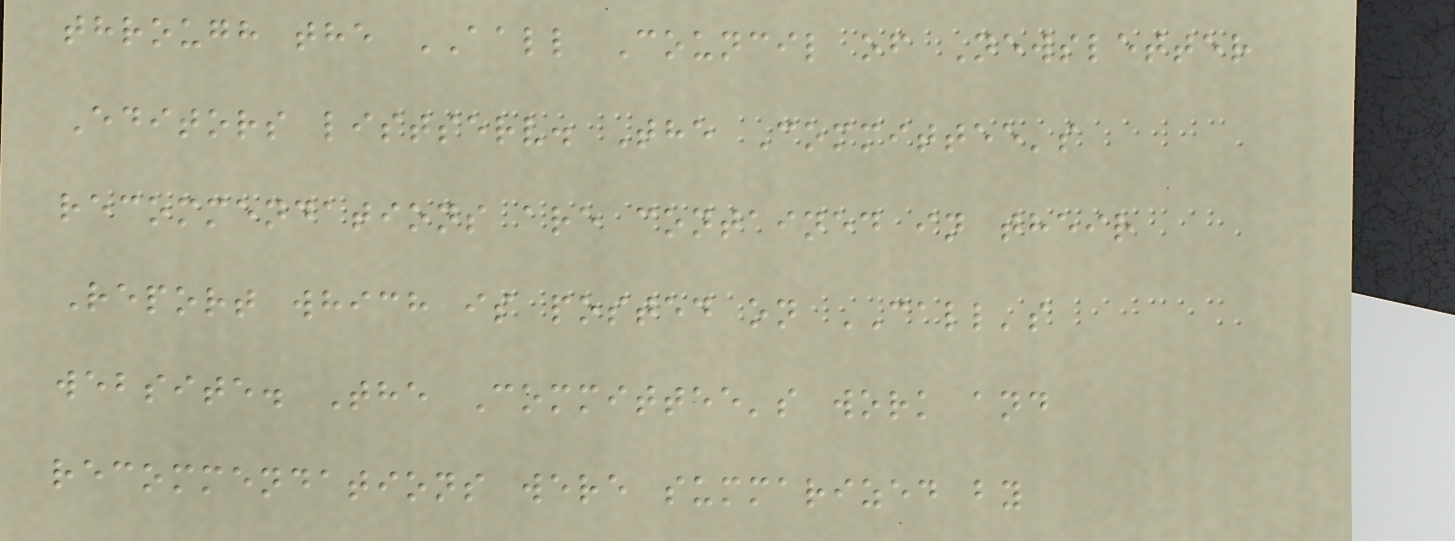through the AALL Council of Newsletter
Editors listserv. The Committee's
recommendations are contained in their
Report which is posted on CALL's
website. The Committee's work and
recommendations were summarized by
